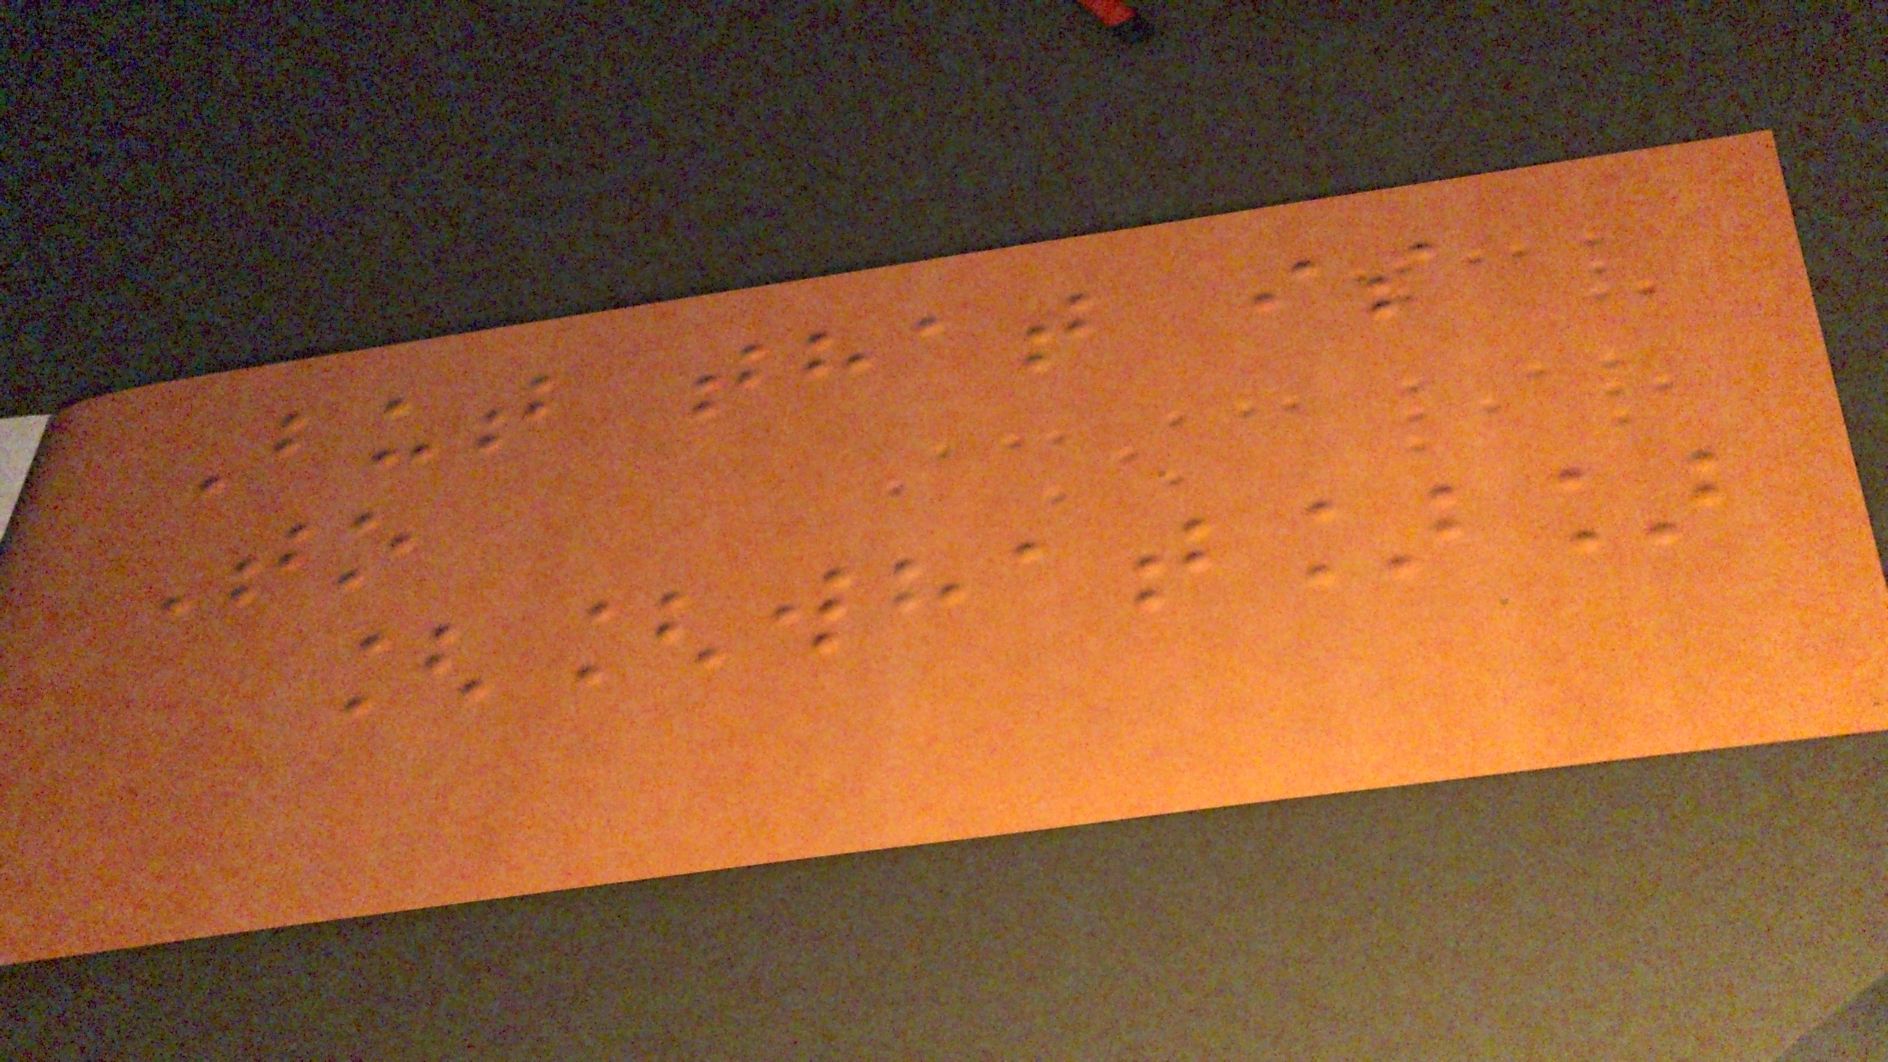But that is
To
[[what]]
